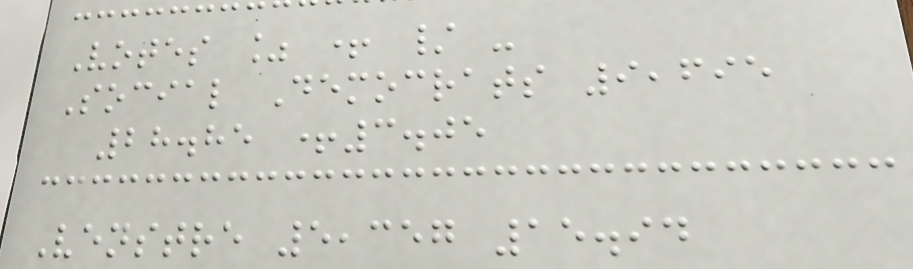Votes % + / -
Social Democrats 9,695
28.85 +3.05
Venstre 5,357 15.94
